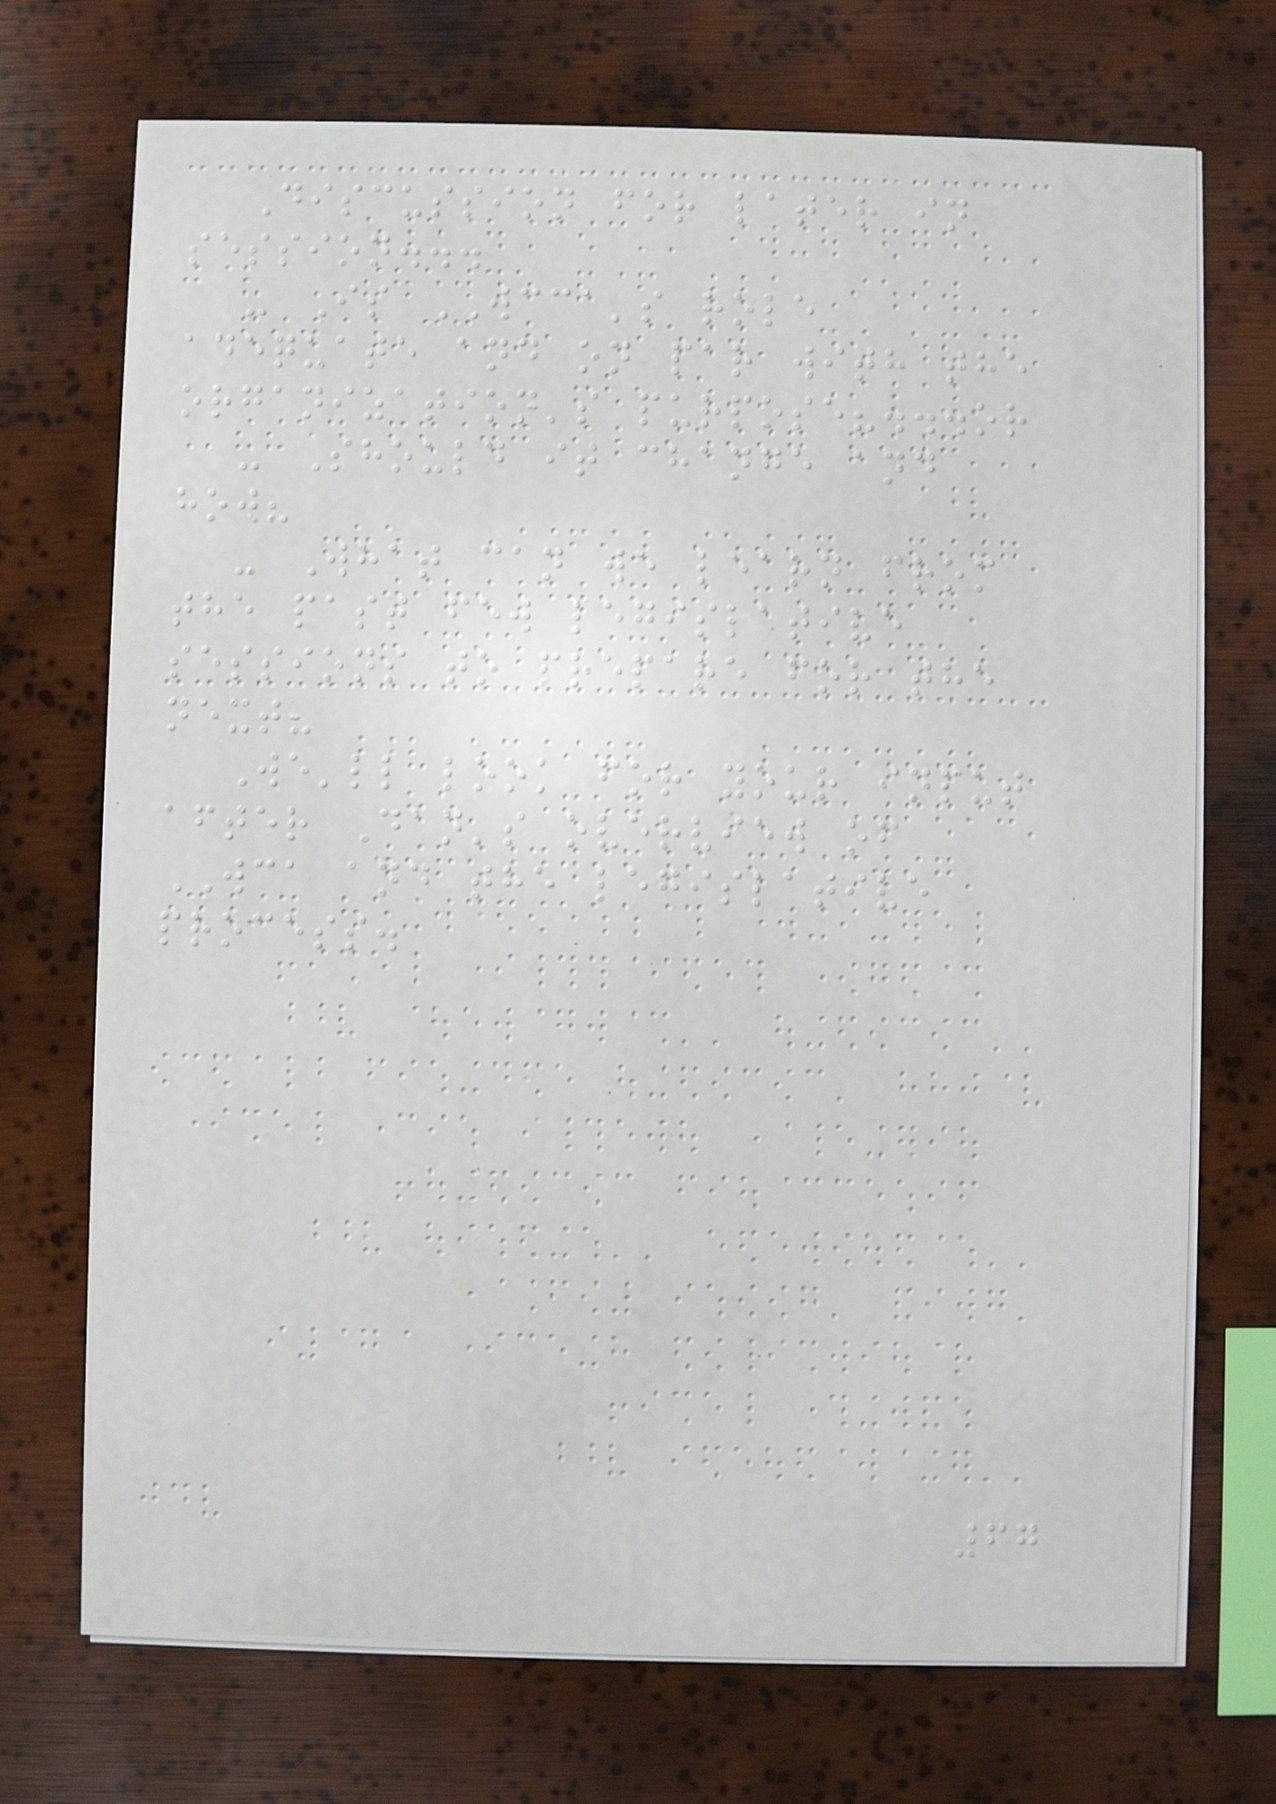Discussion for later in
session...
- Is WCCA's role
adequate and on par with the
organization's purpose?...or
- Should it change and
how?
- What can we learn from
the past few legislative
sessions to prepare for the
next?
We'll look for your input
after Dan's overview of
WCA and the legislative
process.
67
